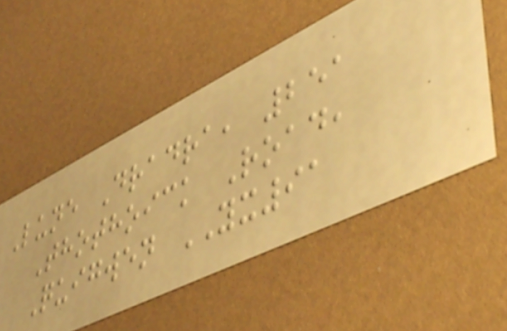Lune Dradra, 251
Thothoick Road,
Quigwen YX91
